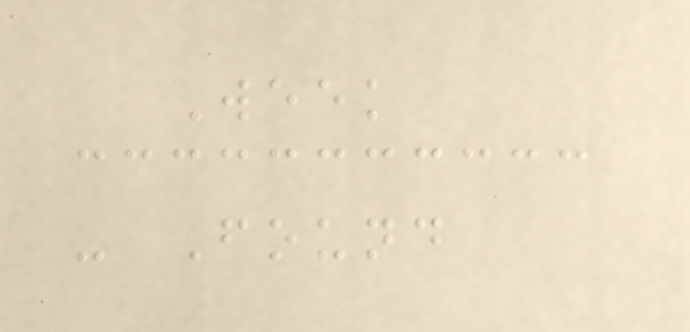Week
- Found
